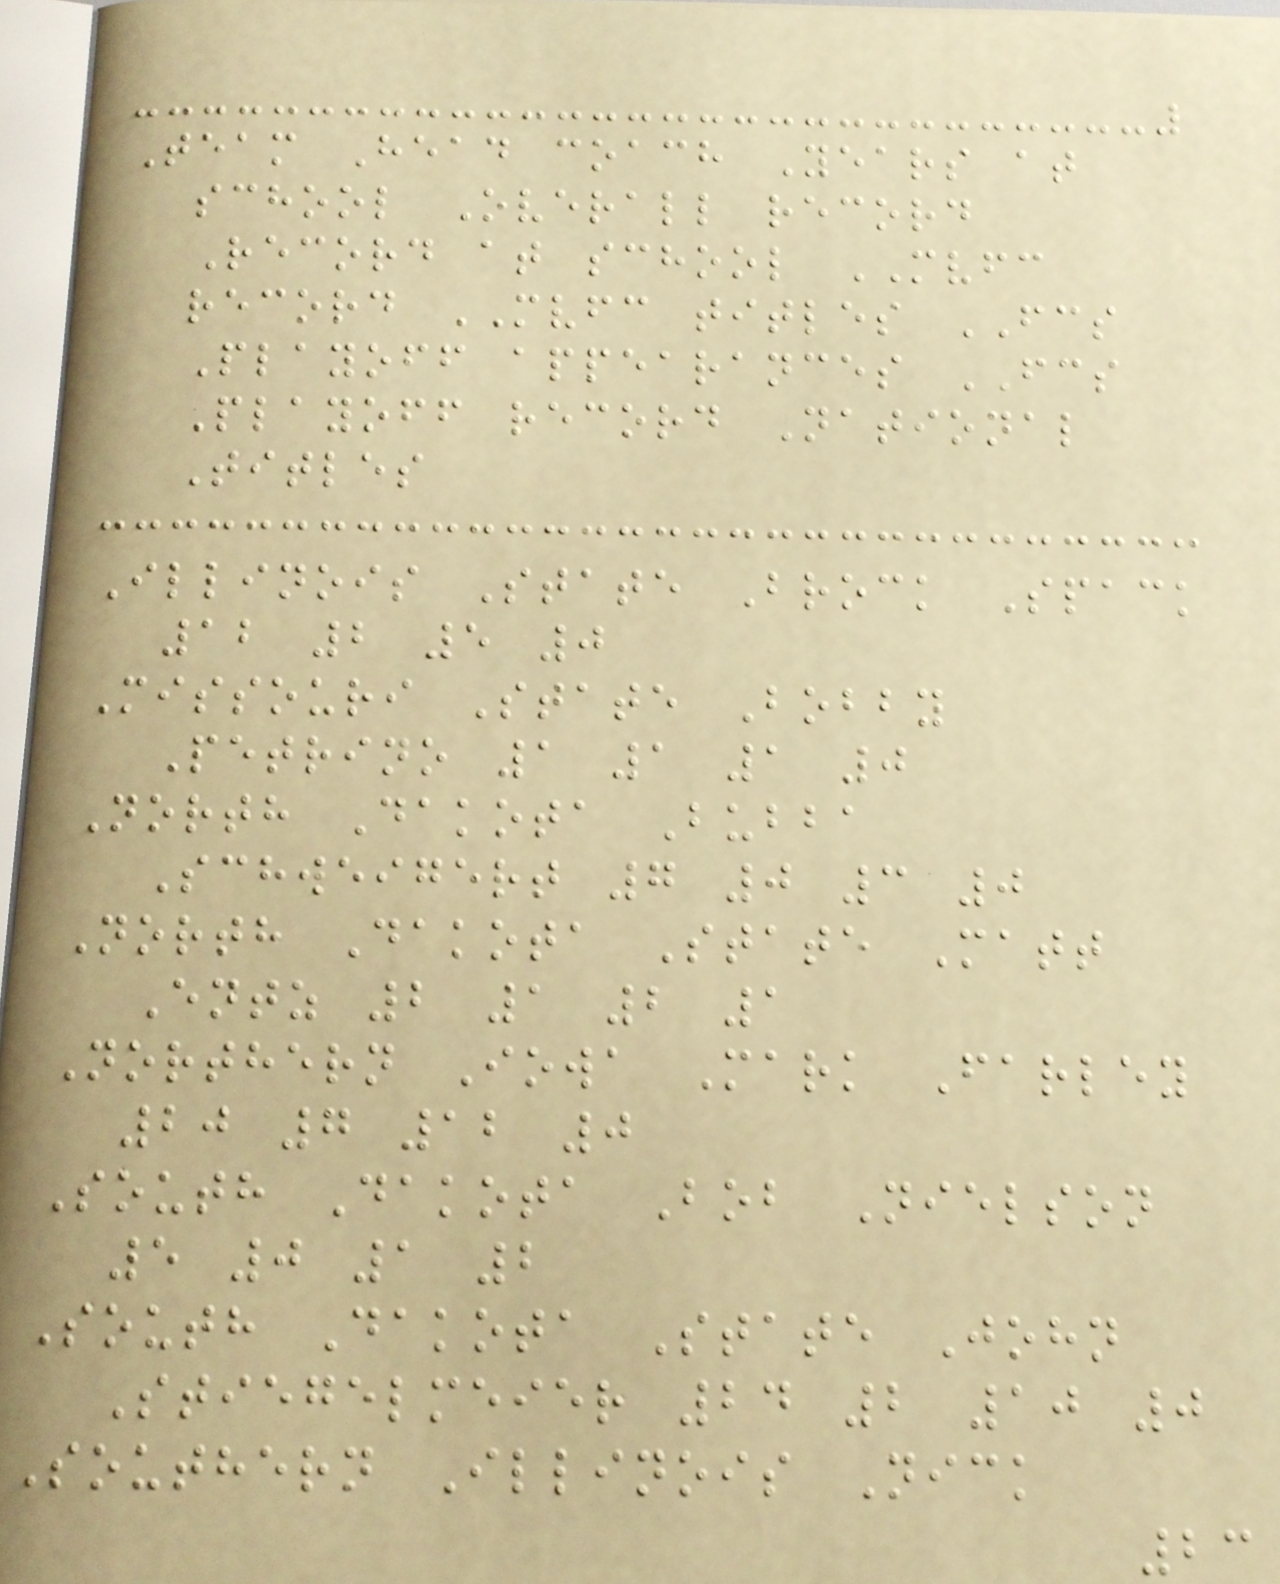Team Head coach Years at
school Overall record
Record at school MVFC
record MVFC titles FCS
Playoff appearances FCS
Playoff record National
Titles
Illinois State Brock Spack
12 2 5 0
Missouri State Bobby
Petrino 1 1 1 0
North Dakota Bubba
Schweigert 7 0 3 0
North Dakota State Matt
Entz 2 1 2 1
Northern Iowa Mark Farley
20 7 12 0
South Dakota Bob Nielson
5 0 1 2
South Dakota State John
Stiegelmeier 24 2 10 0
Southern Illinois Nick
23
